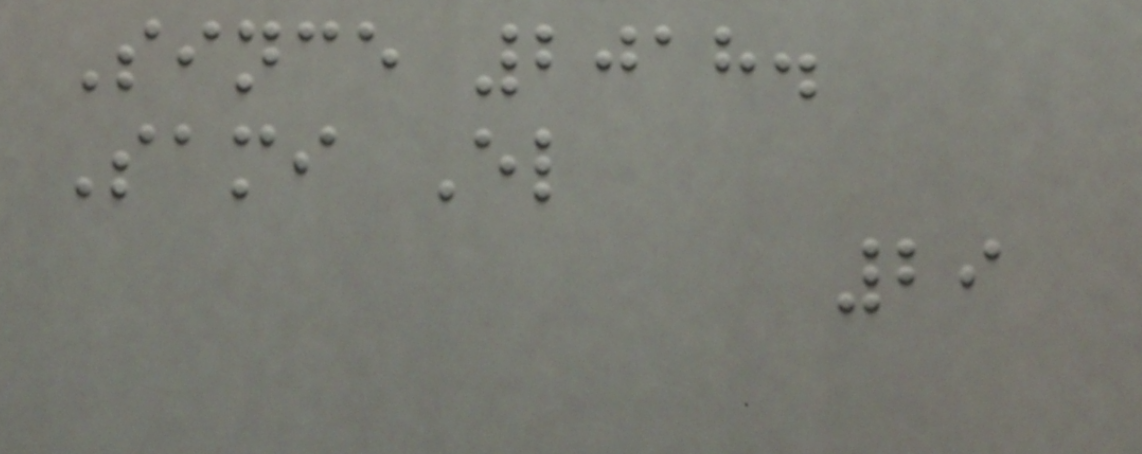Since 2018.
Sami El
29
